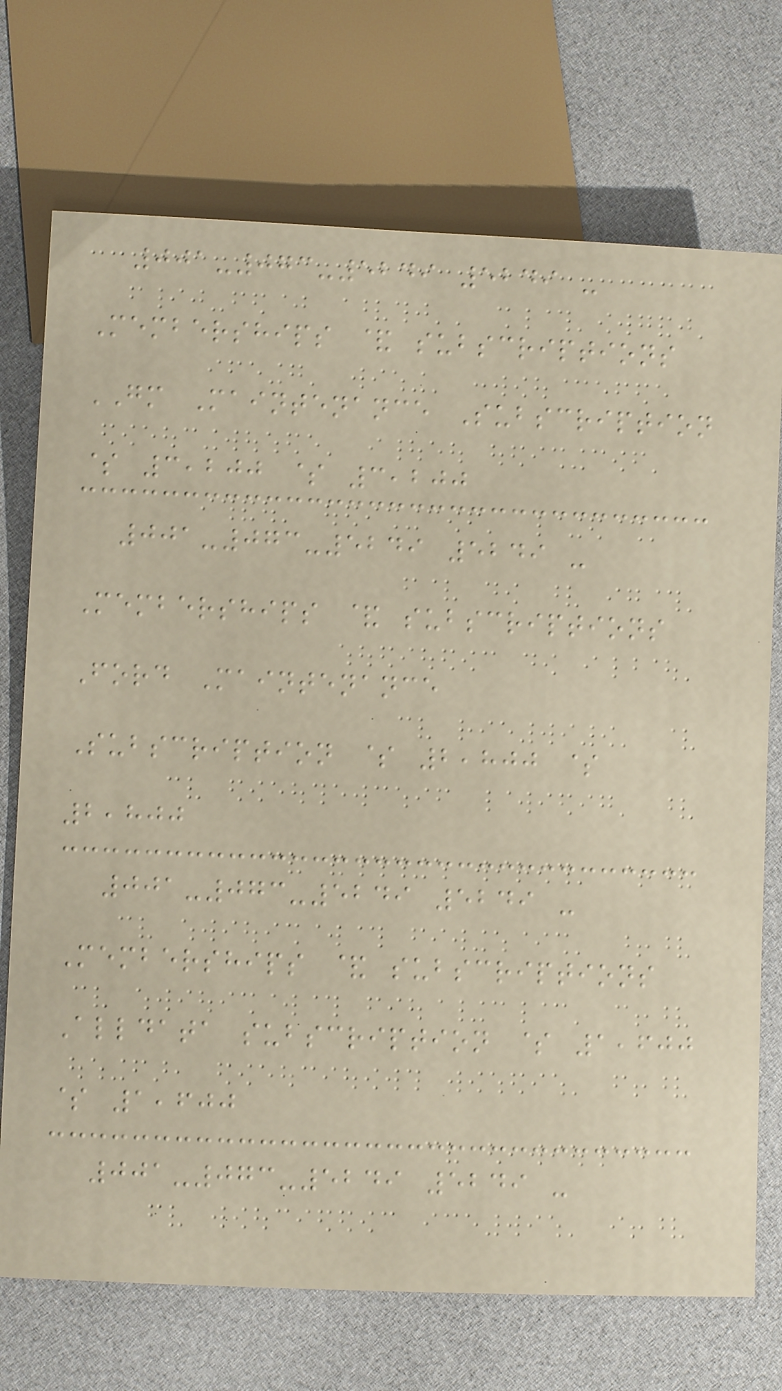001-073-5249 5249 -
Memberships & subscriptions
GM Maintenance Subscription
$ 3,200 $ 3,200
001-073-5249 5249 -
Memberships & subscriptions
Ford Maintenance
Subscription $ 2,800 $
2,800
001-073-5249 5249 -
Memberships & subscriptions
Alldata subscription $ 1,600
$ 1,600
001-073-5249 5249 -
